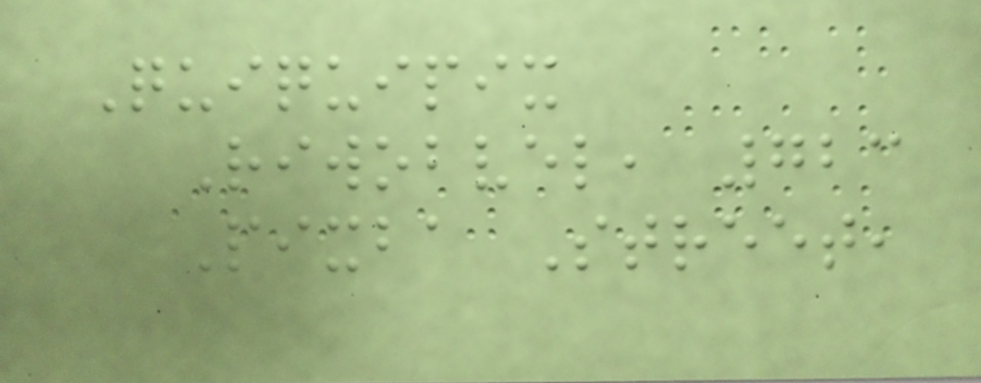Quiquipix
Riwobvel, 723
Pixba Street,
